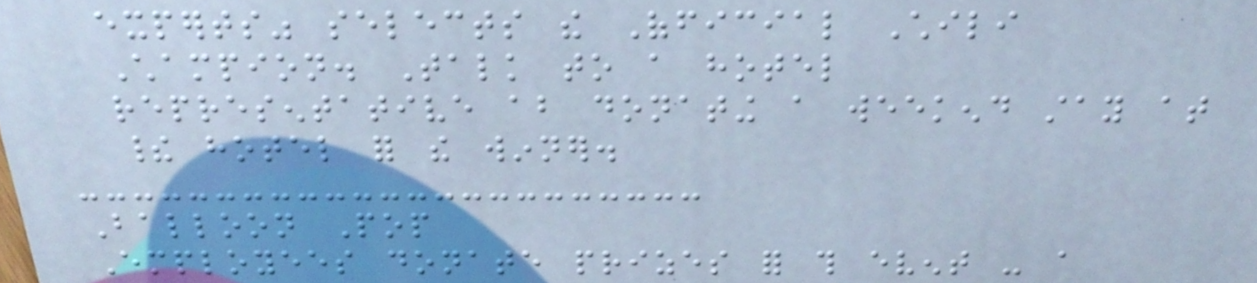experts" selects the Official Chili
Champion. Talk to a hotel
representative about donating a weekend stay at
their hotel for the winner.
Balloon Pop
Employees donate prizes for this event - a
